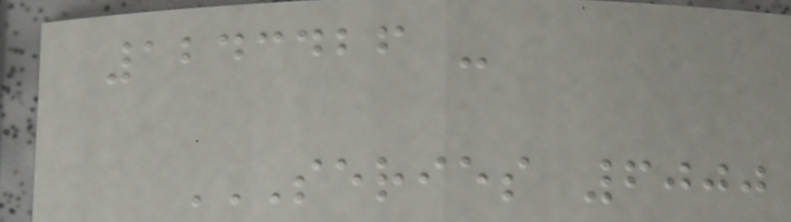1243426 -
SERIES 6000
